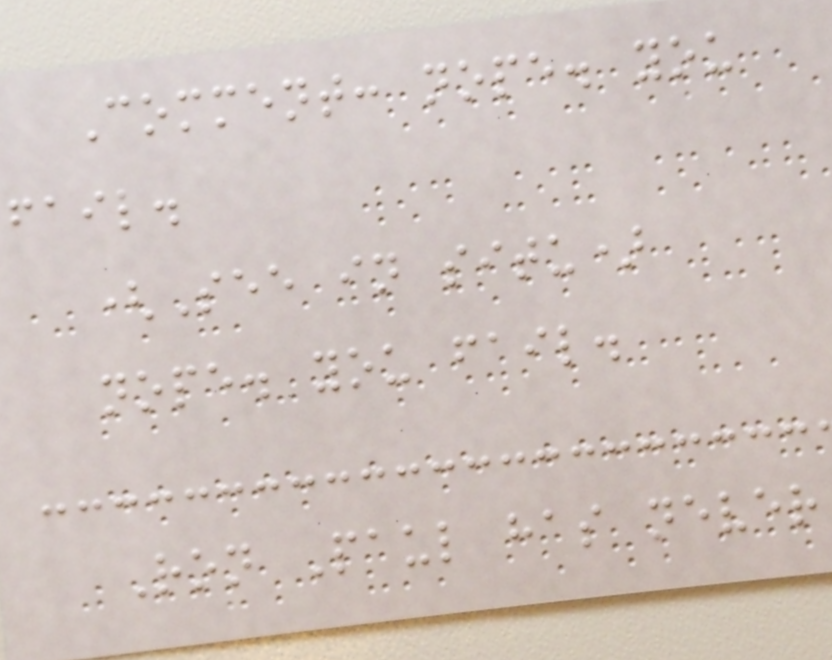Comment: nope. you
fail.
(See in situ)
nope. you fail.
Ron Paul has never
